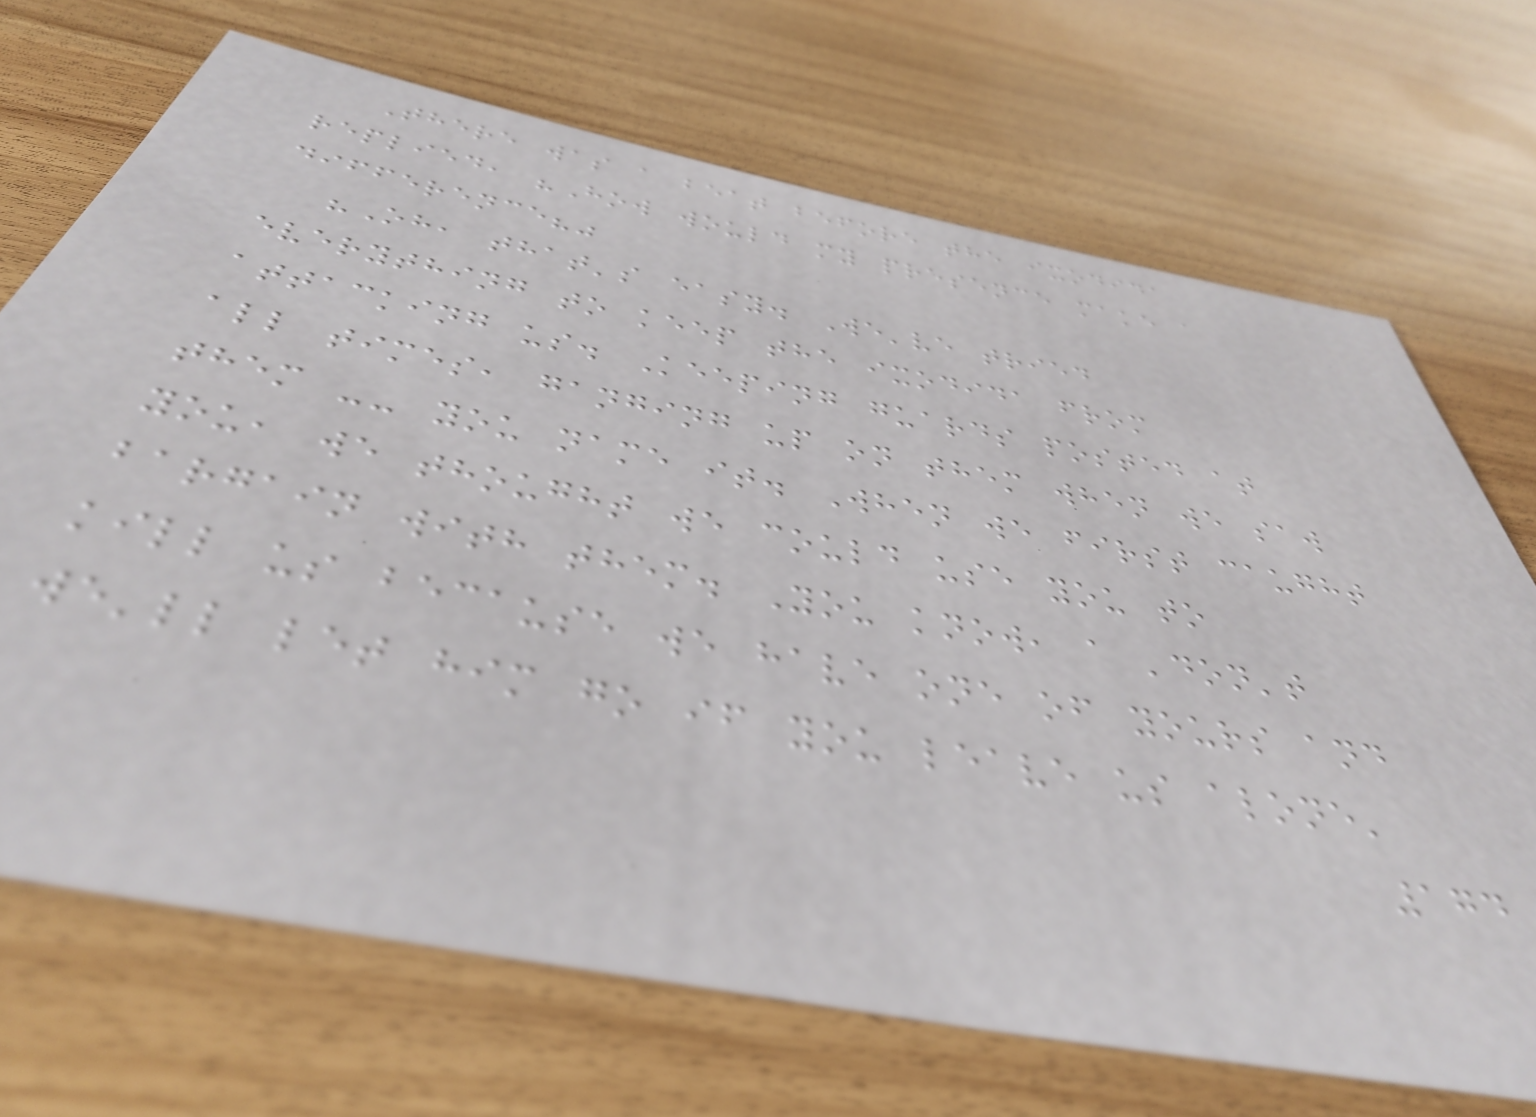There was a beat before the ixodida
replied, "How would my presence make a
difference?"
"Oh, that's easy. We've tried
everything to keep the ixodida from
attacking us. Keeping guards posted at
all times, ganging up on them when we saw
them -- you name it. When we first caught
you, we thought we could use you to
bargain with them. You know, a 'don't
kill us because we have one of yours and
we'll let him go if you leave us alone'
174
